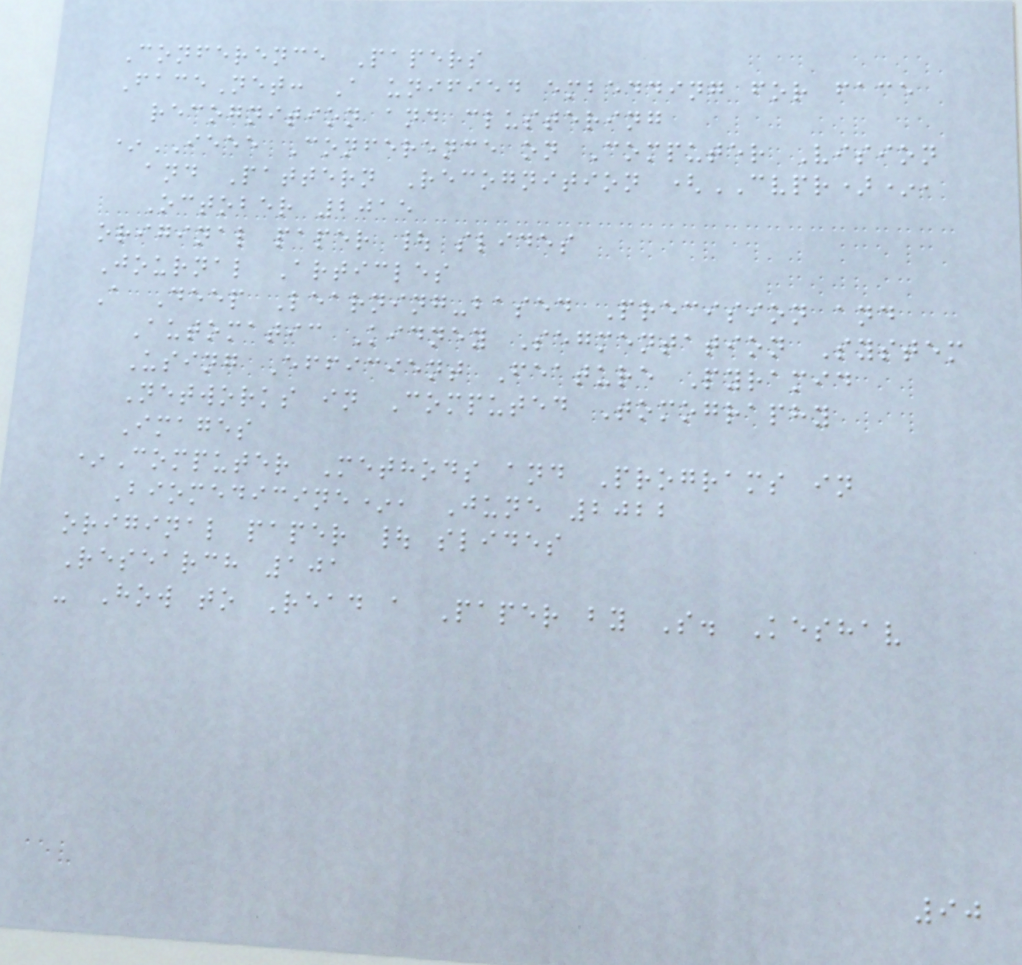Conference Papers
FaceNet: A unified embedding for face
recognition and clustering
*IEEE Conference on Computer Vision
and Pattern Recognition (CVPR)*,
October 2015
original paper | slides
Journal Articles
A Deep Learning-based Precision and
Automatic Kidney Segmentation System
Using Efficient Feature Pyramid
Networks in Computed Tomography
Images
*Computer Methods and Programs in
Biomedicine*, June 2022
original paper | slides
Research 101
- How to Read a Paper by S. Keshav
90
